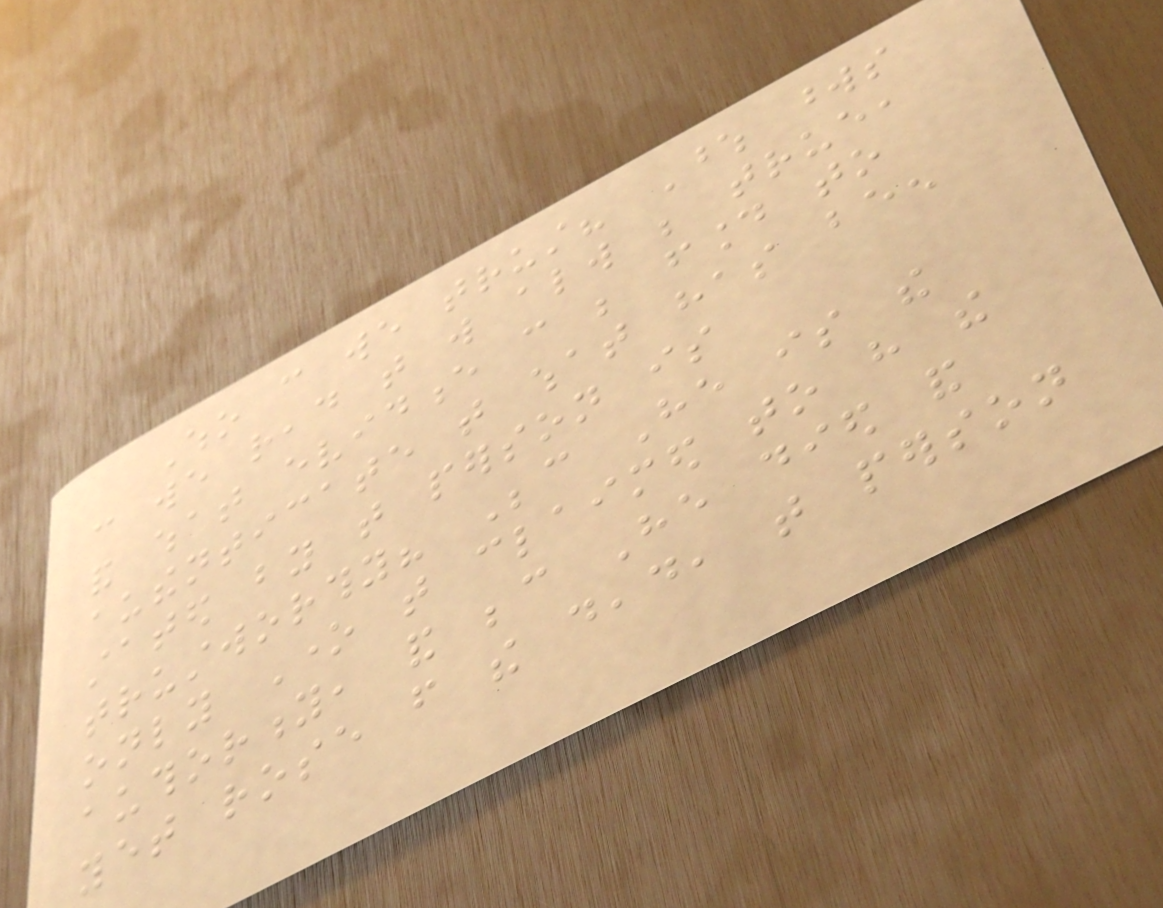Who can we trust? Whose words
can we read that will always be true,
and what evidence can be found to
authenticate that what has been
stated by that person is
trustworthy? Because He is the
only One that claimed to have the
authority, and because He died and
yet rose from the dead, that person
